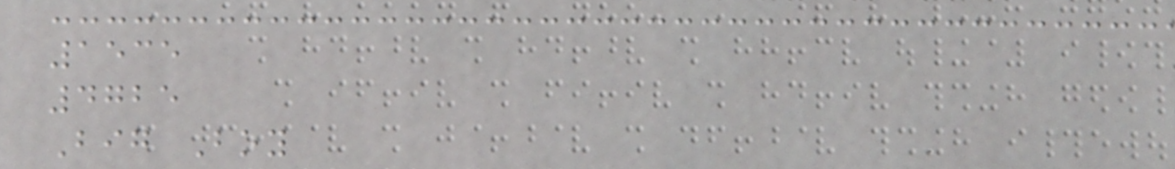1535
4725
Big Boy
